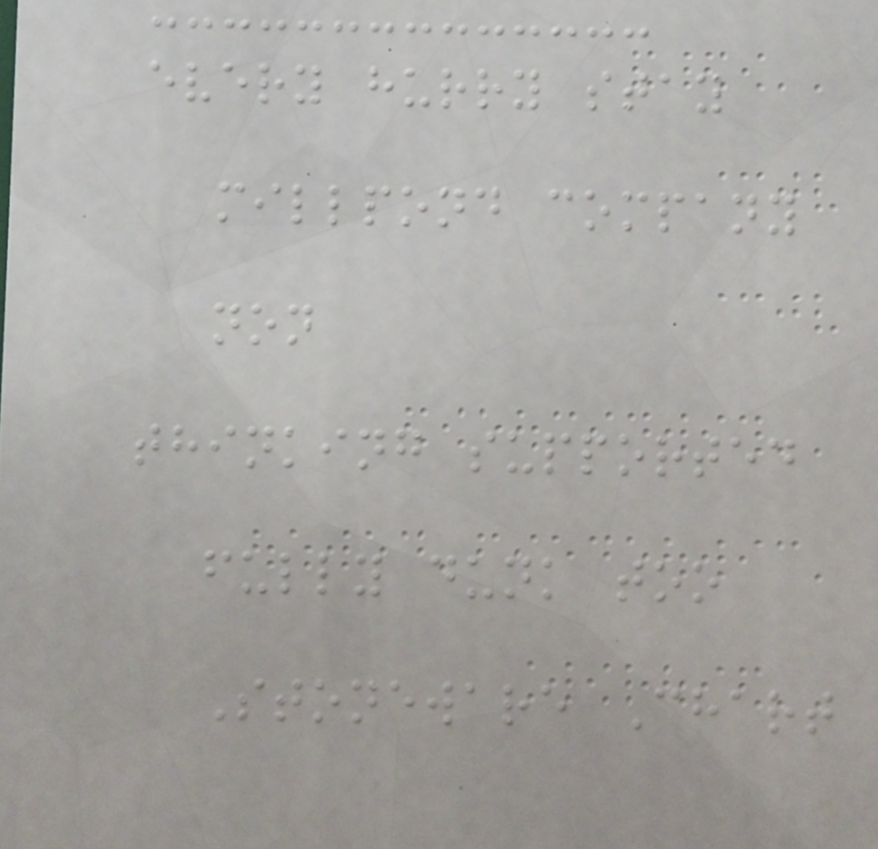every hurry stay
millpond company
non
thinking supported
fully dunk too
Stoneware Chart
